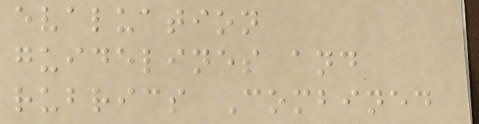evaluation
guidelines and
rubrics Combined
